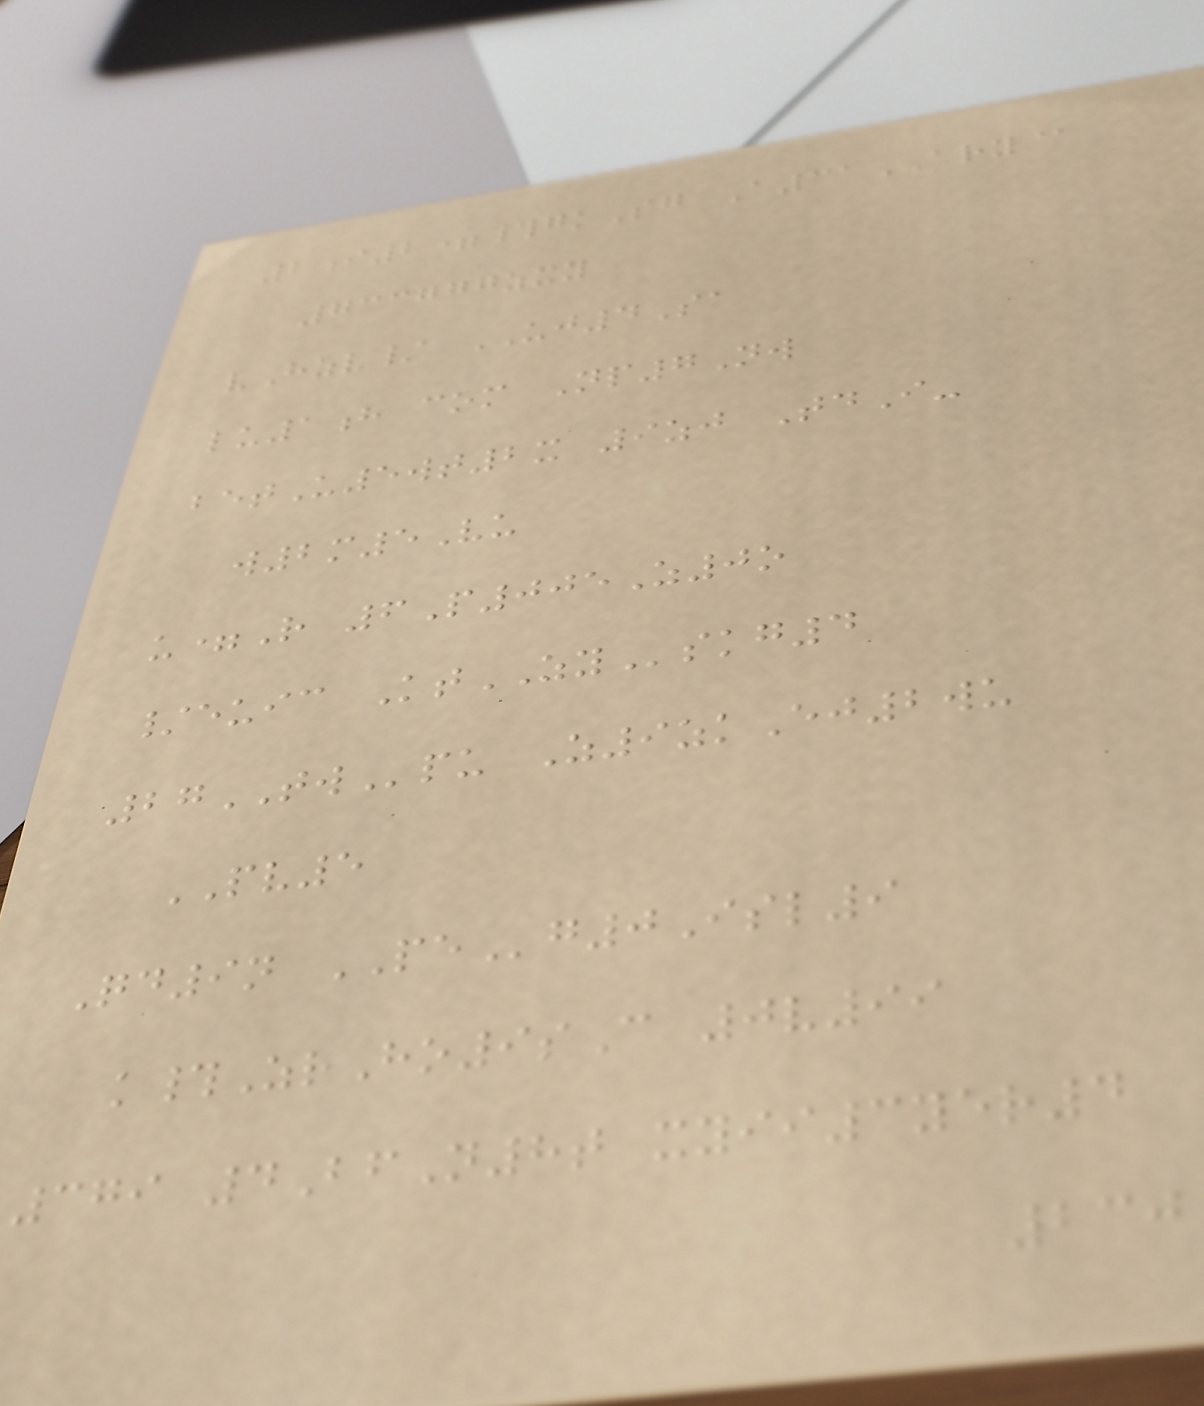2i2=#gkSg A31ARY@
733777zxy
vHzv/ UJ4Sa
lu1h com Np7Nw
betU5wt2x 9zj TdI-
w2m5Vu
u=R 6P005Z0o
/euic KtZYskg4
27TWpu Z9zkEj2wu
PV5
Qd9n PEg0Isl9
k#ZrHo9sC 0v99
379 4BfN8t xyii3yer4
230
